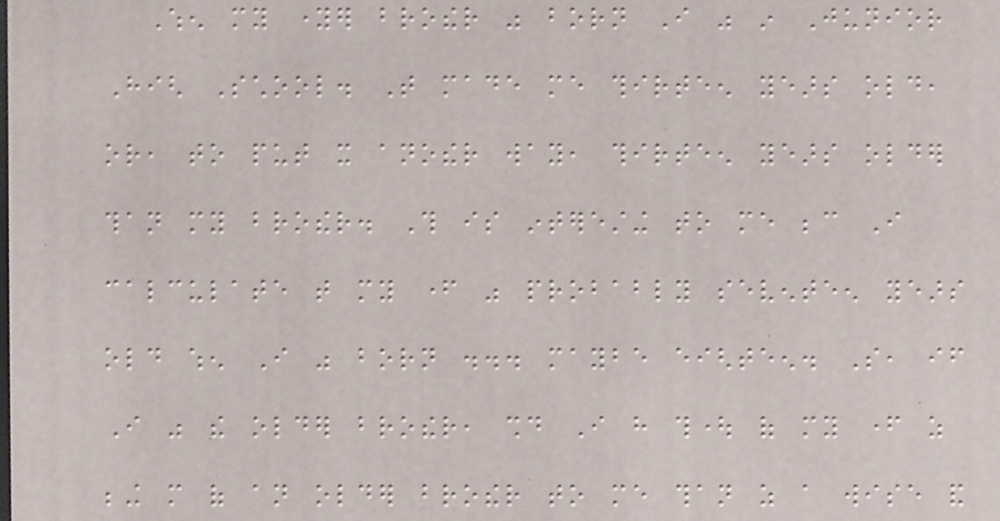When my younger brother was born I was in Junior
High School. That made me thirteen years old,
or, to put it another way, thirteen years older
than my brother. This is interesting to me because I
calculate that my father was probably seventeen years
old when I was born ... maybe eighteen. So, if
I was the older brother, should I have thought of my father as
being more of an older brother to me than as a wise and
